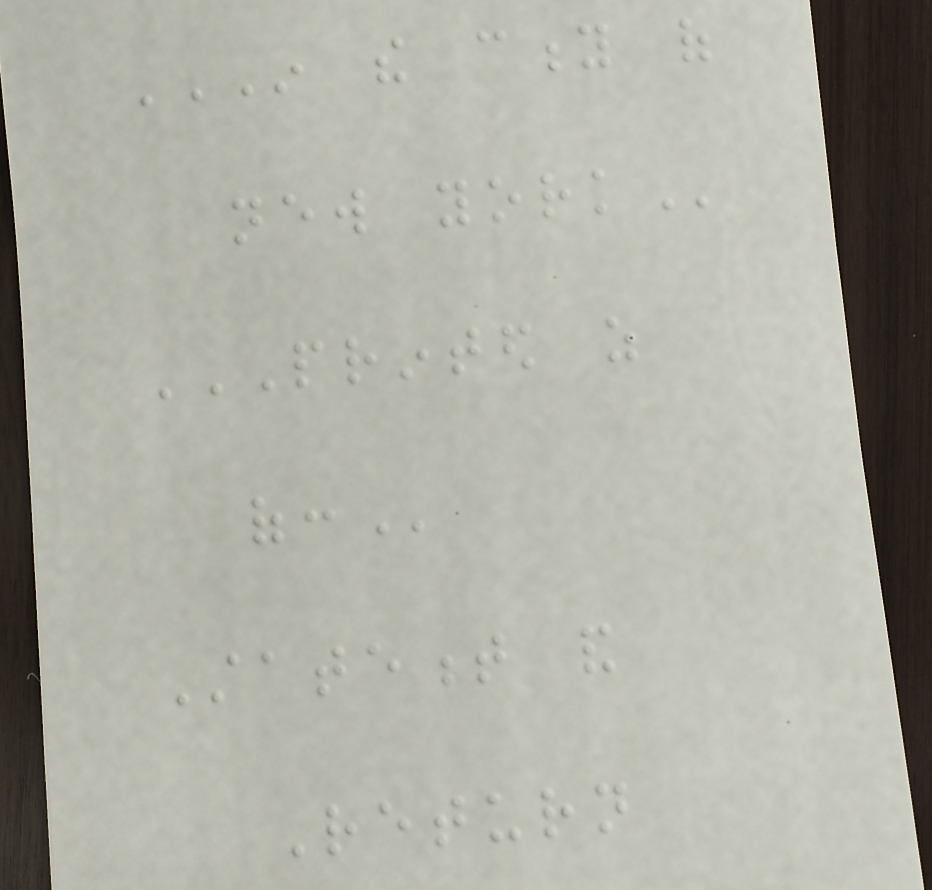IN THE CITY OF
NEW YORK
PRINTED AS
OF:
Statement and
Return
